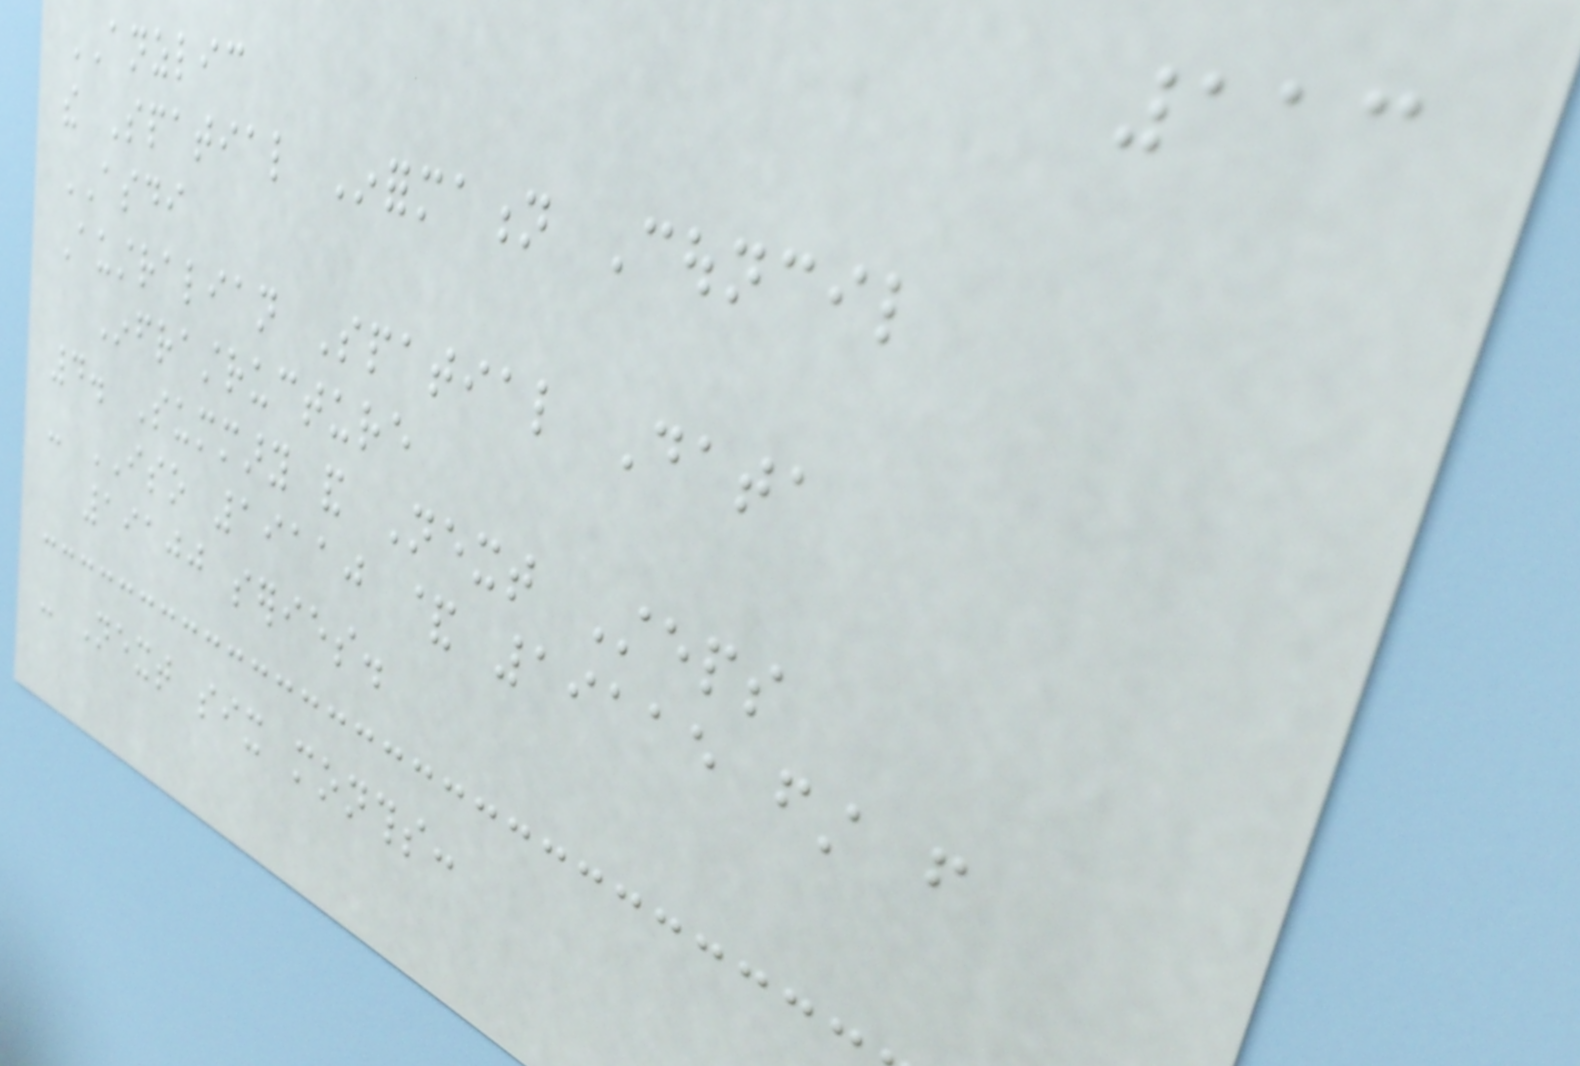113
ANZLIC
the Spatial Information Council
ASDI
Australian Spatial Data
Infrastructure
4. Summary and Next Steps
- ISO 19110 & 19115 first from
19100 series.
- Next six months:
